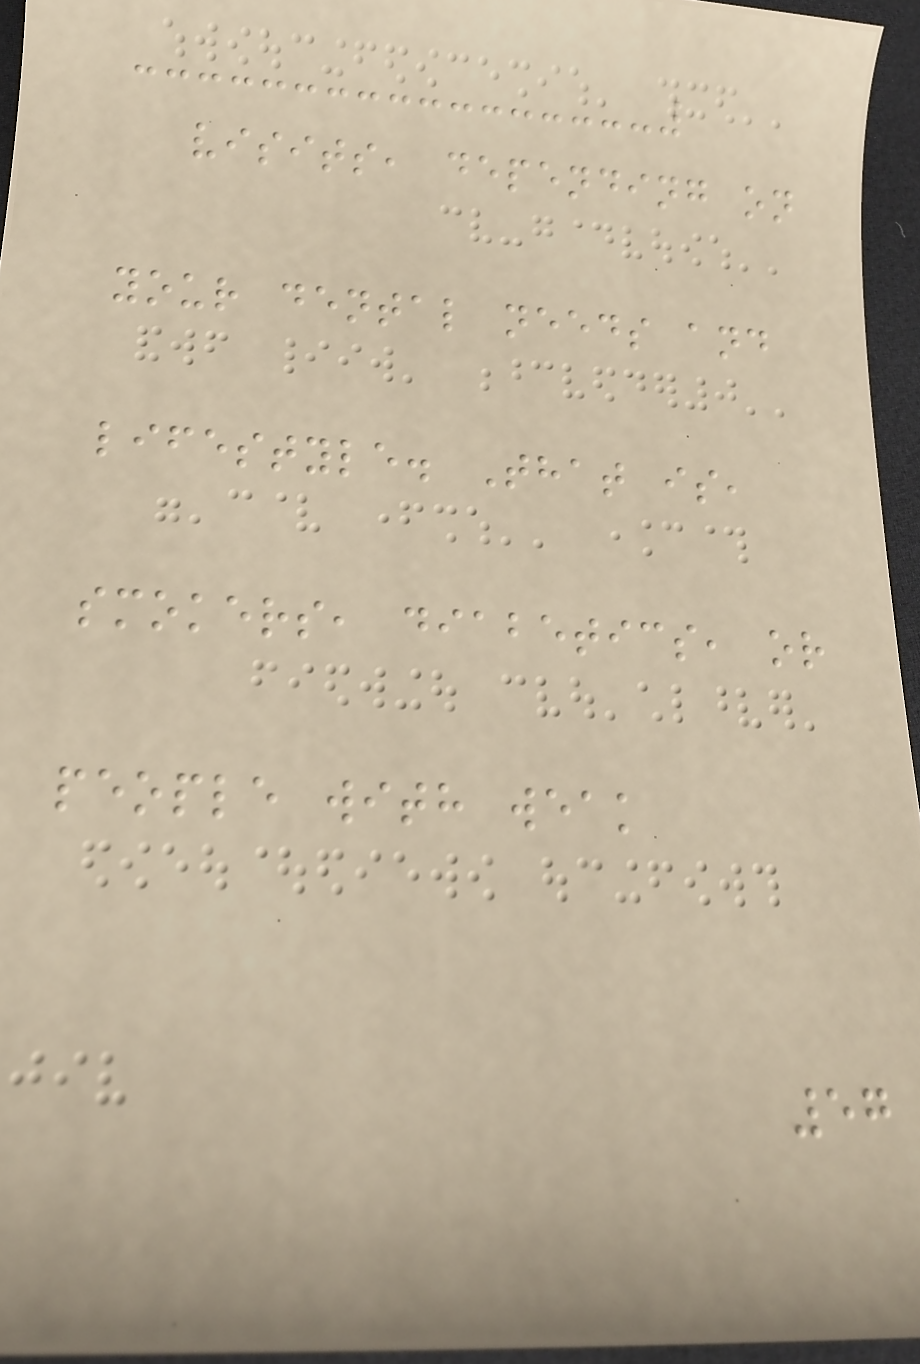visits, depending on
your dental needs and
lifestyle. That is,
smokers, diabetics, or
people with weak
57
